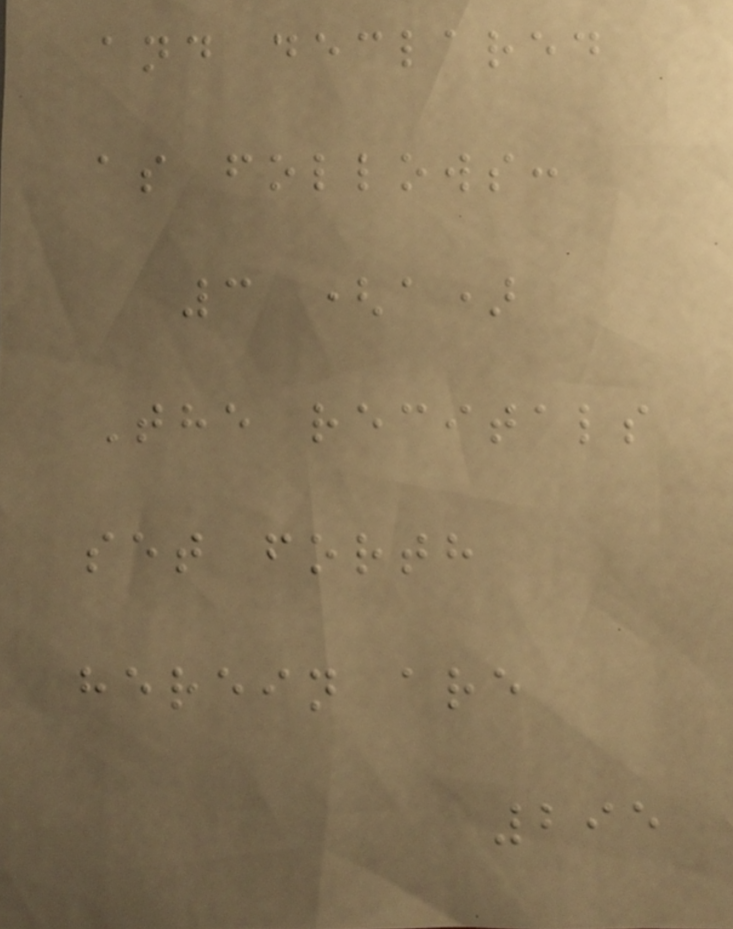and declared
as follows:
3 (a)
The recitals
set forth
herein are
295
